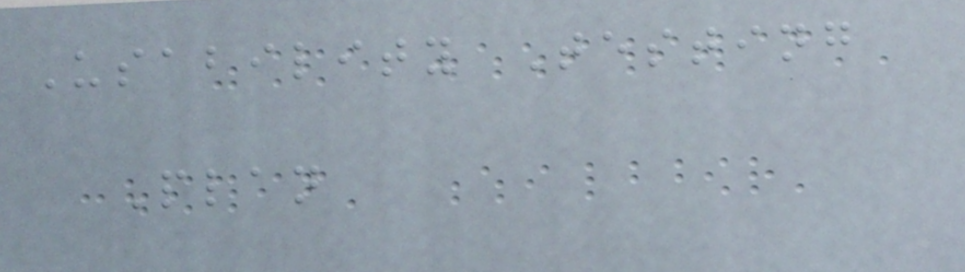Usability Testing
Plan
